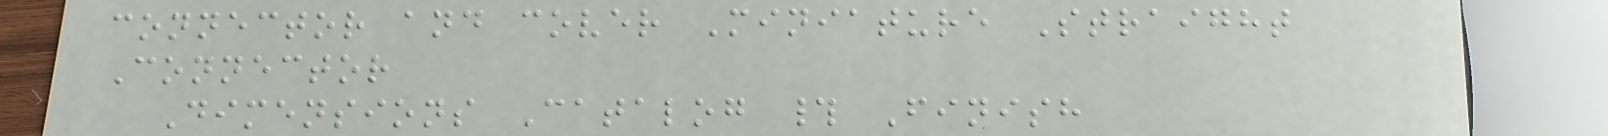connector and cover Miniature Straight
Connector
Dimensions Catalog # Finish
